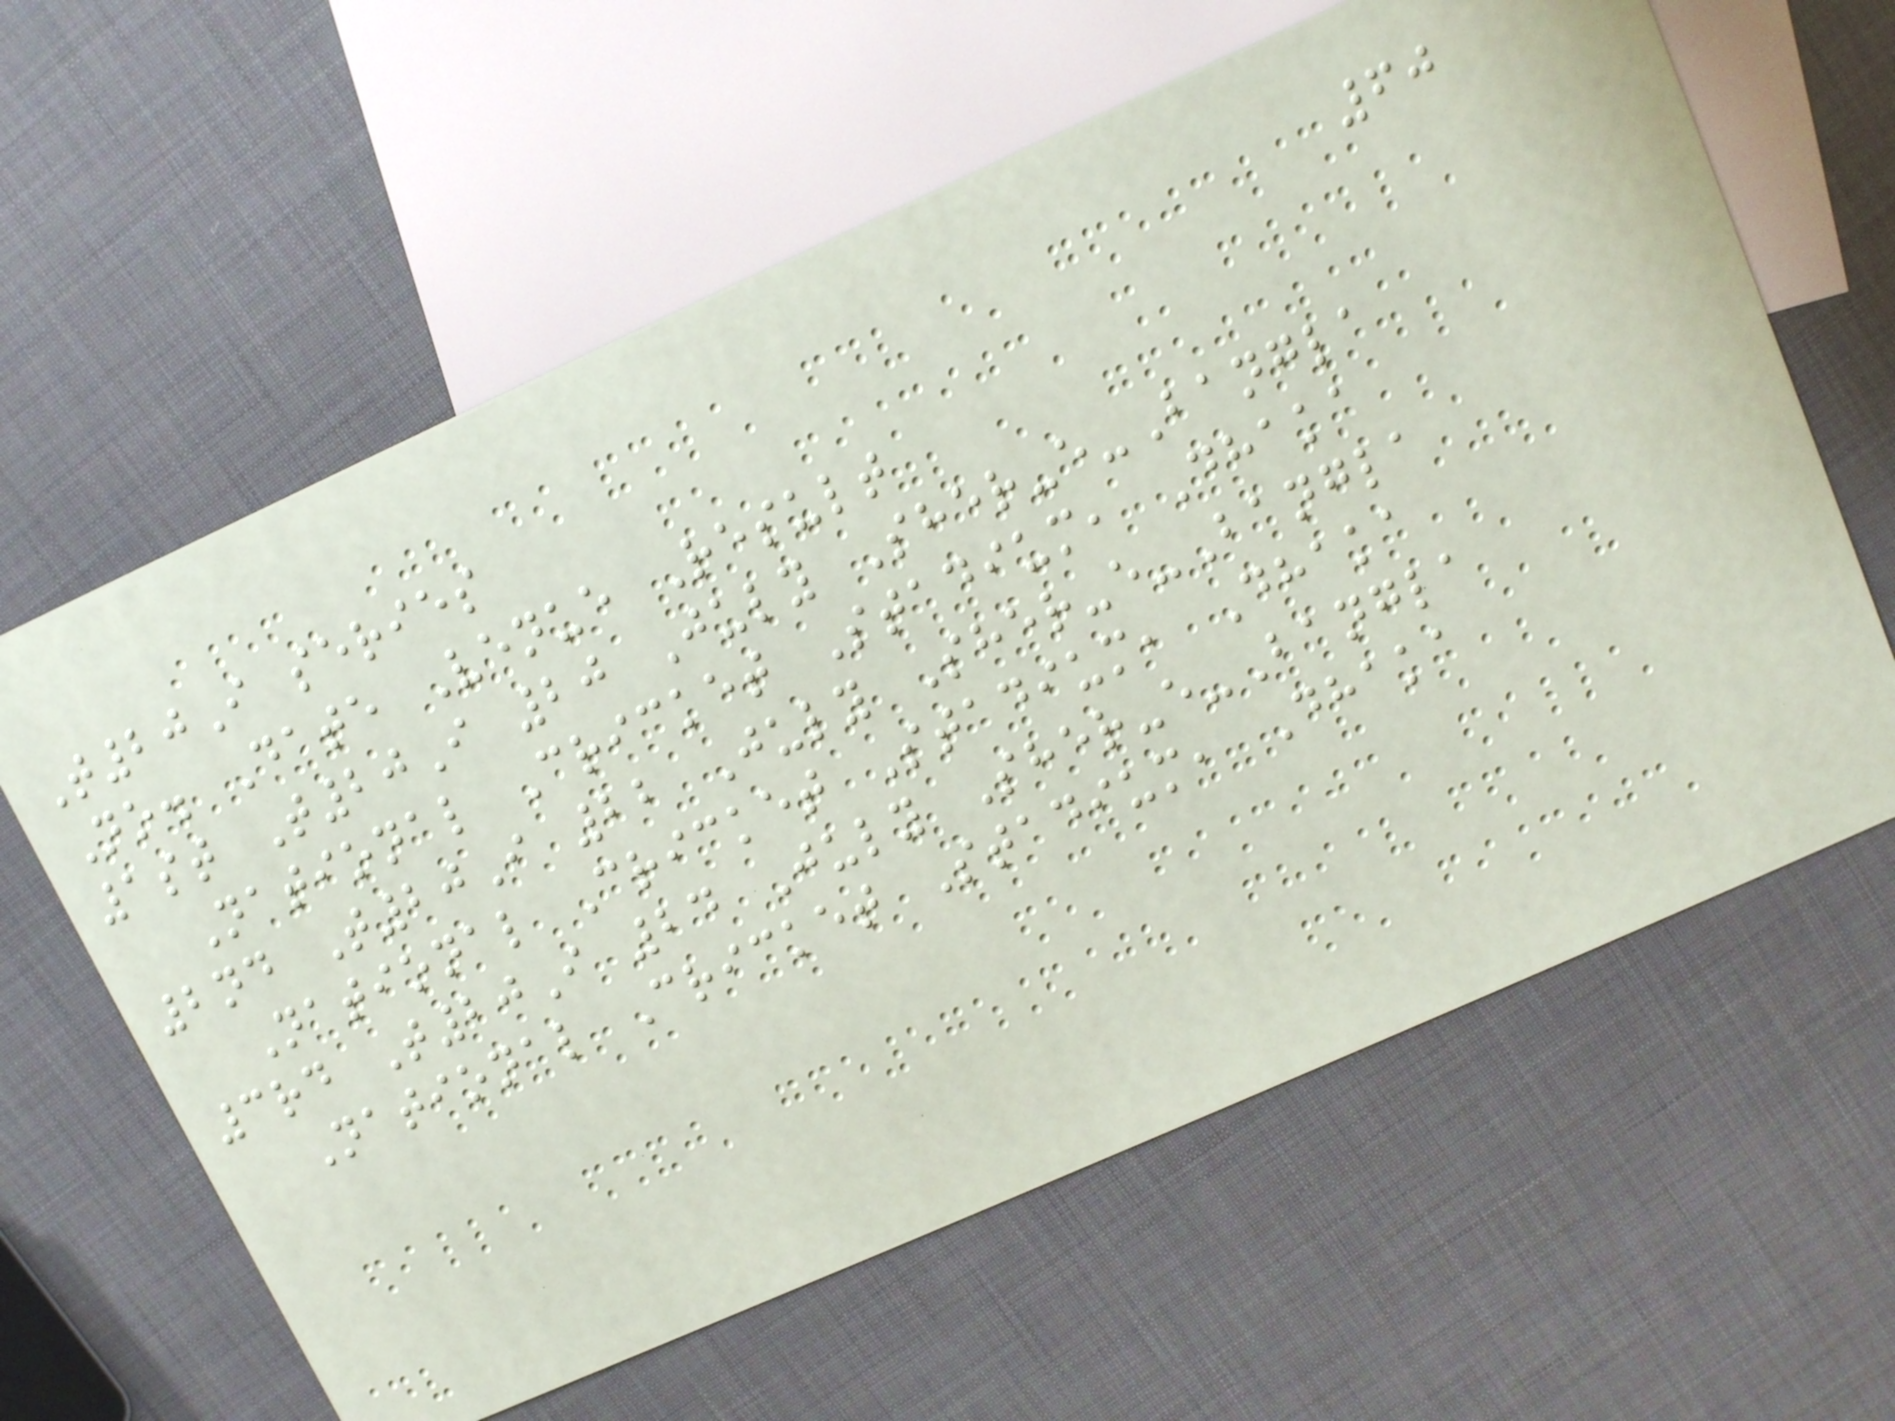60
T20I series
No. Date Venue Result
1st T20I 20 July Sher-e-Bangla
National Cricket Stadium, Dhaka
2nd T20I 22 July Sher-e-Bangla
National Cricket Stadium, Dhaka
3rd T20I 24 July Sher-e-Bangla
National Cricket Stadium, Dhaka
